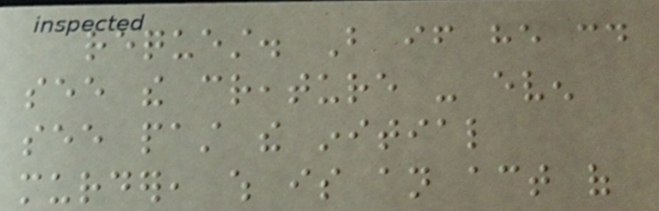request. But if he could
see the creature - even
see past the initial
murder, which is an act of
